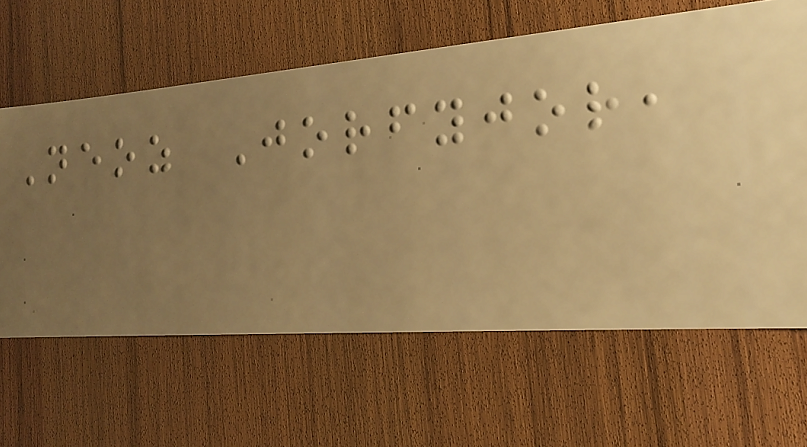Neoz Jorfyjor,
